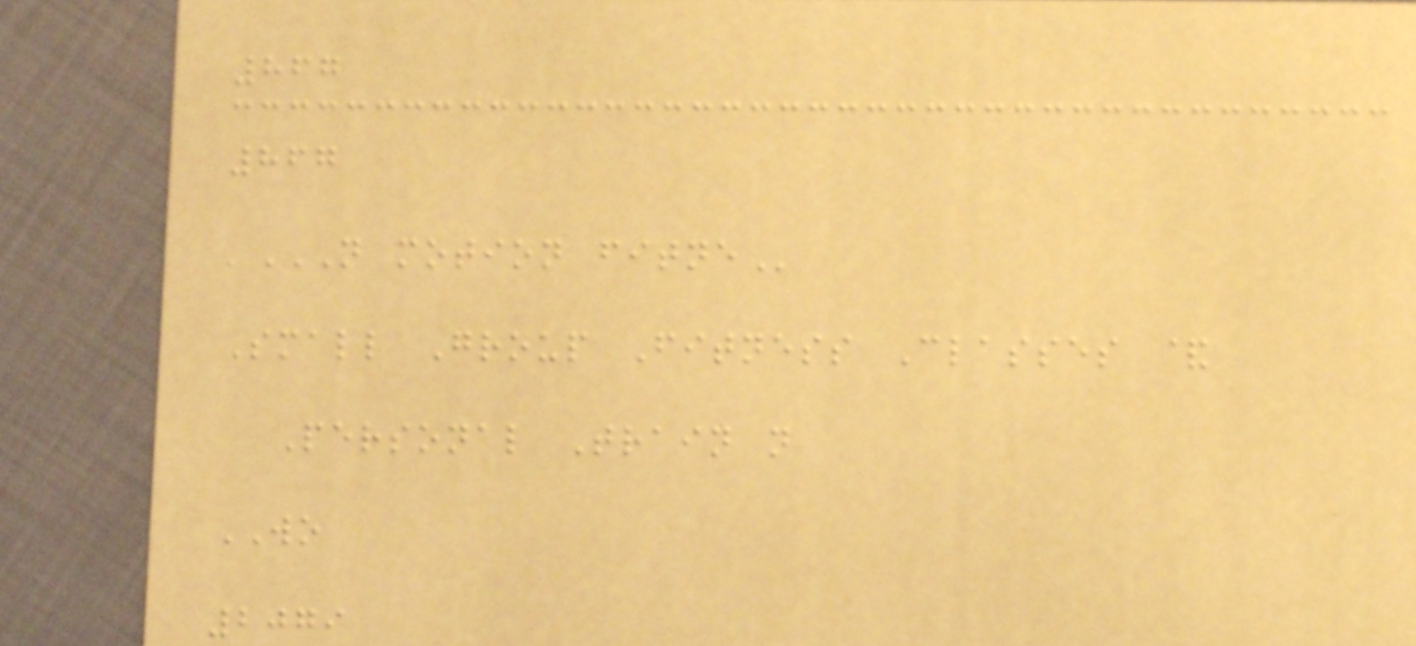867
867
'N MOTION FITNE
Small Group Fitness Classes &
Personal Train n
WO
2079
